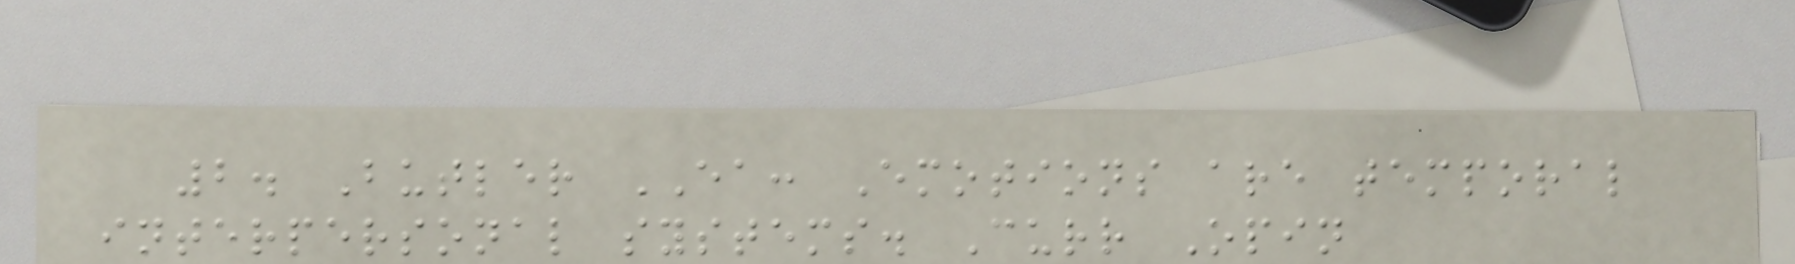2. Butler EA: Emotions are temporal
interpersonal systems. Curr Opin
